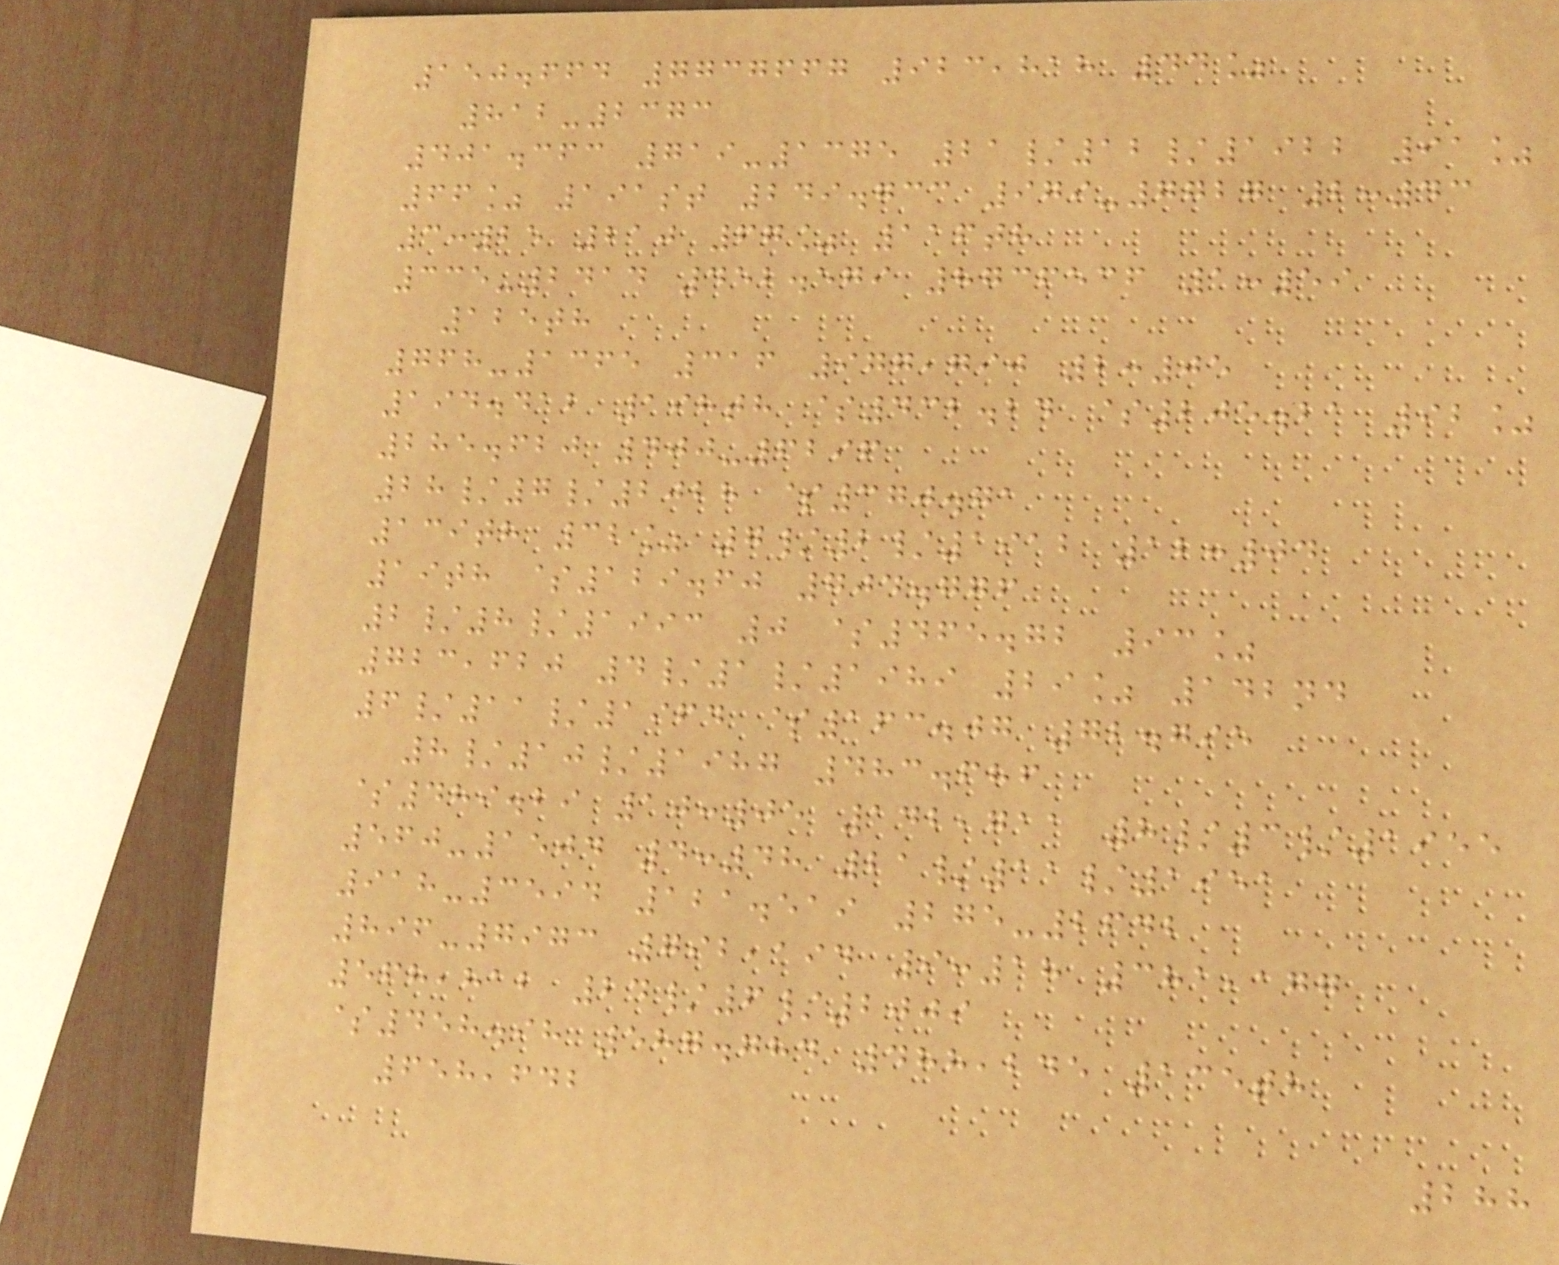150.664 7737667 923,818 44%
812-2373
401.363 719-1375 21/12/1922 91%
66% 191st 249.733 979-7727 2:43
3:25 210 67% 116th
335-2414 452.579 8736536 1:59
125th
768-1365 316 977,790 2:05
194.412 198th $432.24 $205.21 92%
285.620 400-6296
28/7/2028 $370.71
139th 32% 7/2/1912 12:04
19th $129.60 704.776
2/8/1993 0 $465.72 93%
723,620 4/1/1989 29% 142nd
6/11/1964 $163.07 72.795
8/10/1987 483.686
$489.29 10:05 142,711 8/3/1955
560-1504 4:48 21/11/1951
918-3594 121.519 275-2642
896-7973 792,194 9:18 381,177
568,812 24/6/2009
$458.98 587.784 488,245 135th
658,642
288
